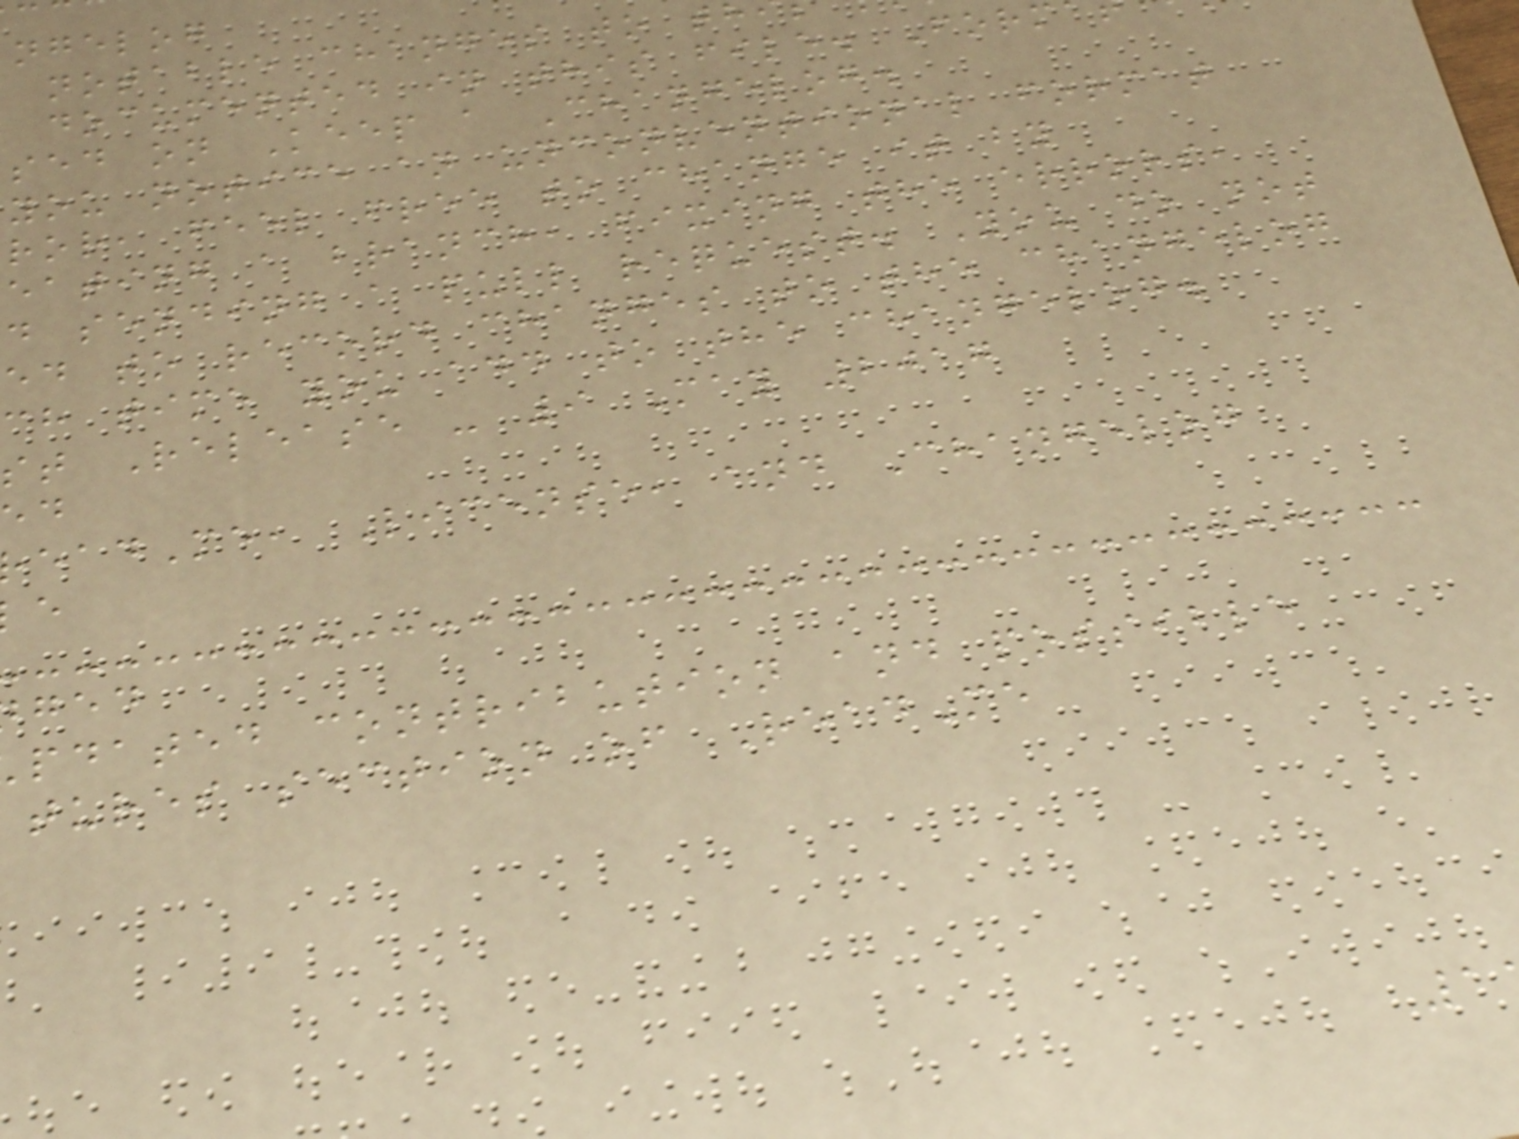ngelog
notable changes to t
documented in this file. Form
sed on Keep a Changelog.
you notice an unconventional format
ror, feel free to change it by
eating a branch, fixing the errors,
d sending a pull request. You do not
ed to record changes to the changelog
ch time you add to the changelog.
st Release - 9 May 2017
eadMe, License, and Changelog
pdated contribution and possible
tures section of ReadMe
